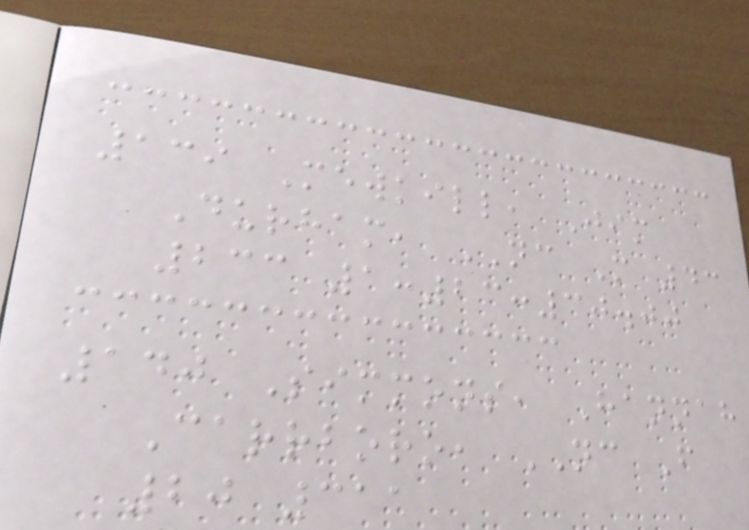139 Mewkill, Jim
Durham, NC M 43
233 1:23:30.00
140 Simmons, Hannah
Carrboro, NC F
20 311
